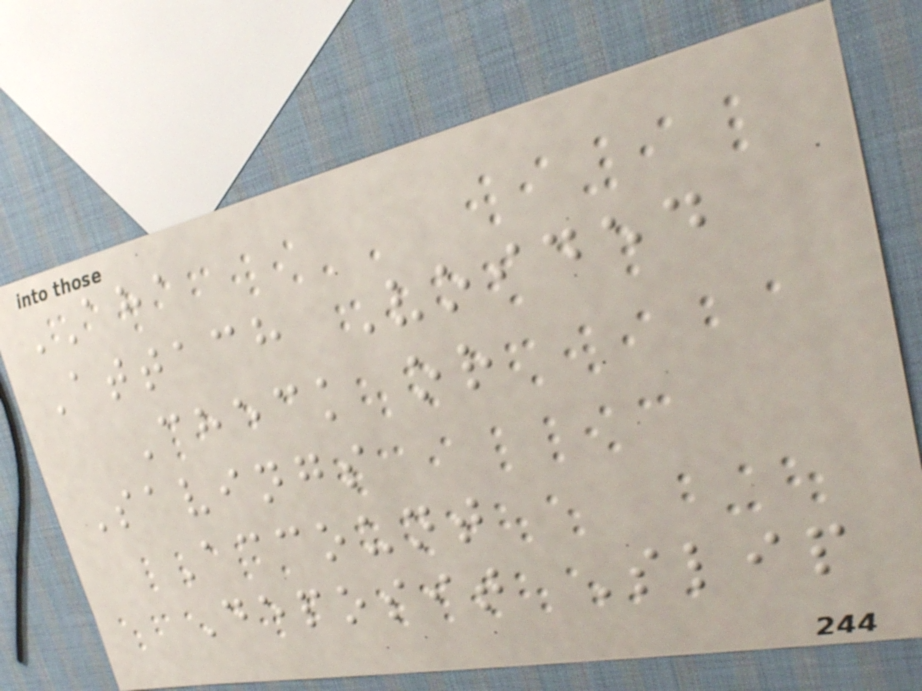AHA
Attach Voided
Check or
Savings
Account
Deposit Slip
